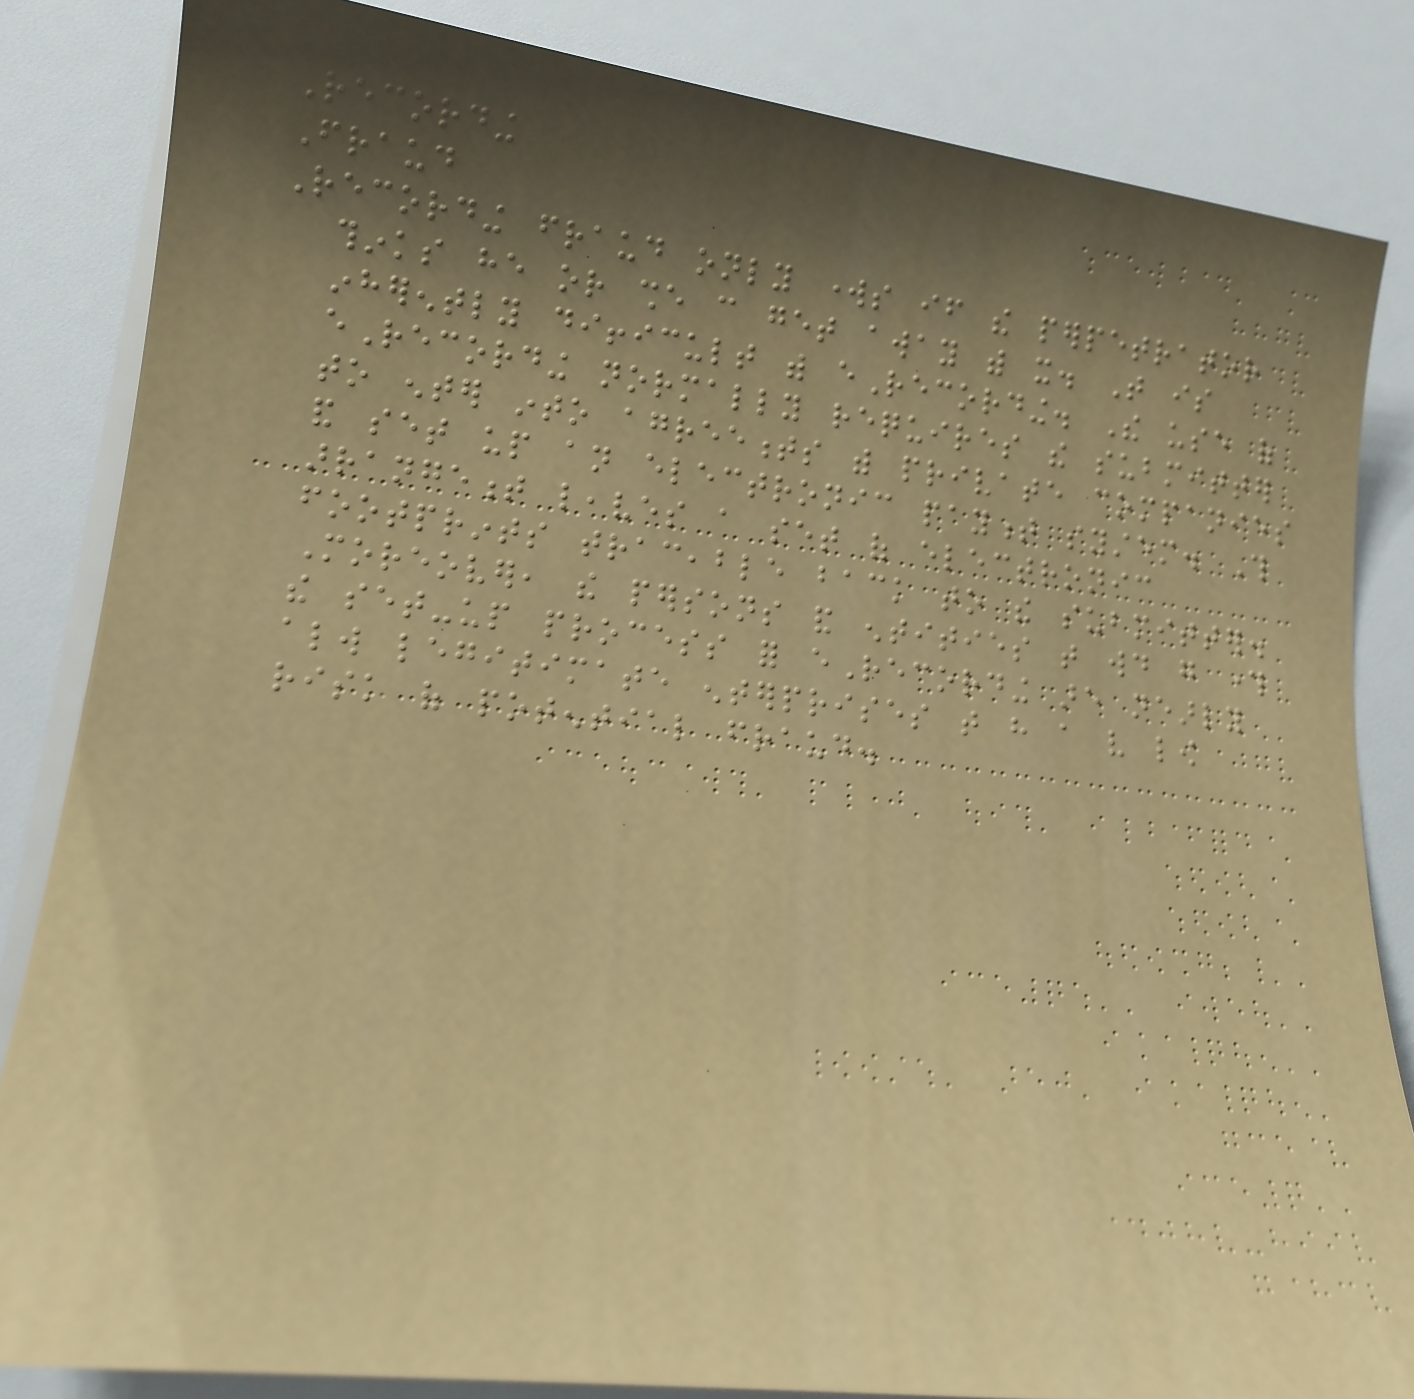Recording
Fraud
Recording fraud only works if the perpetrator
thinks he or she can get away with it. That is
inherently difficult with eRecording. The use of
eRecording normally requires the submitter
to enter into agreements with private companies
and set up an electronic payment system. This
arrangement leaves a set of electronic
footprints traceable back to the submitter.
Moreover, the persons and entities that would go through
the set-up process for eRecording are nearly
always legitimate enterprises that have a very low
risk of potential fraud.
